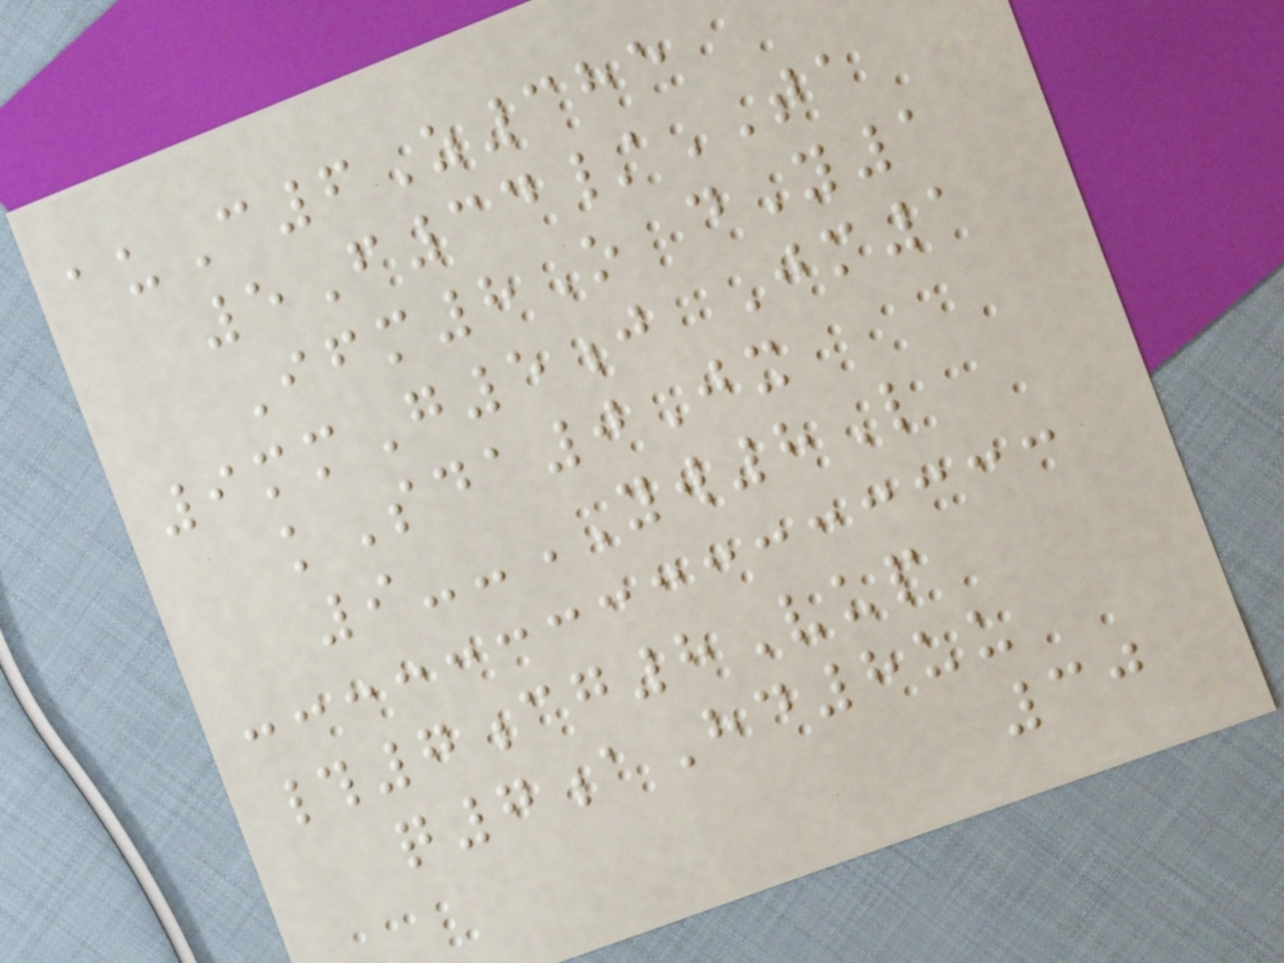auC6Z385
5F34/TA
Ifm8O dY1
9mmG5j Jm1
kSda0Jx
9--YW8L
#7cg8Vup
q7aHd8uu
30
